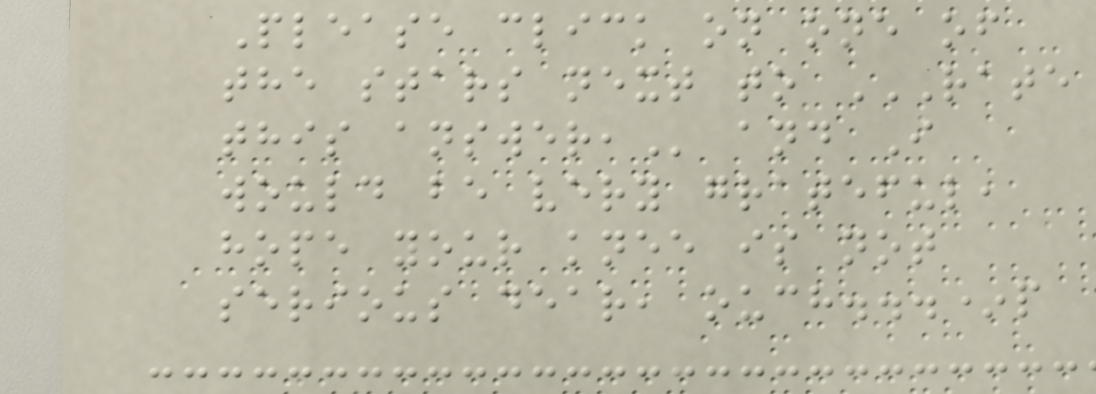Please click on one of
the stars next to RATE
THIS ANSWER, and I
would be very grateful,
hope your knee is not
serious dear, ouch...*p
